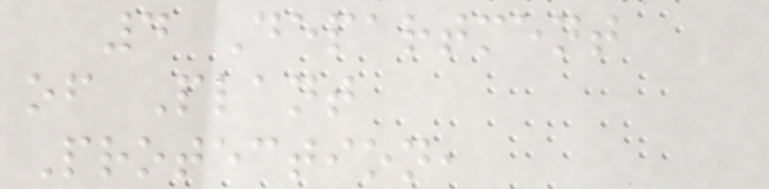4 Department
of Plant
Protection,
